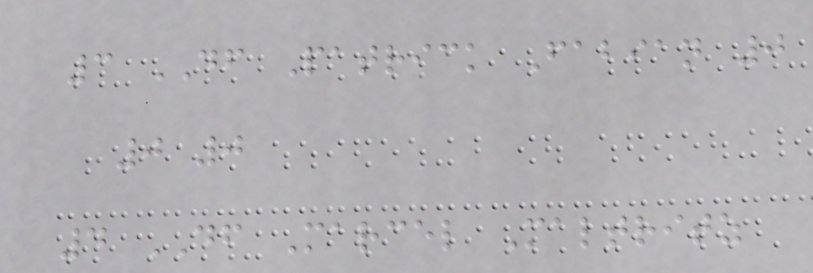3 DF Patrick Fabian 0
0 0
4 DF Marcel Maltritz
